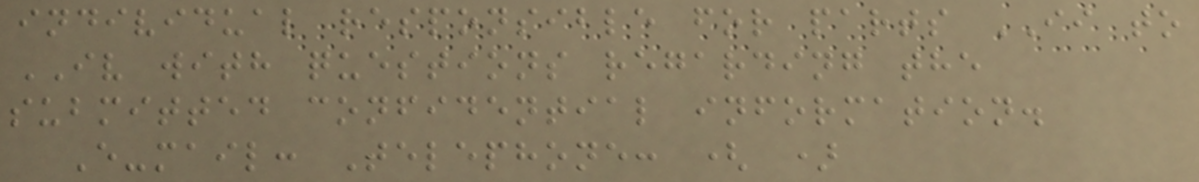individual responsible for parts II to
IV with questions regarding the
submitted confidential information.
E-mail: Telephone: ( )
